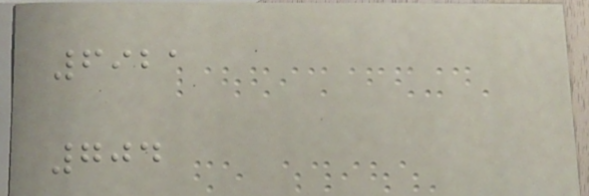6921
704
